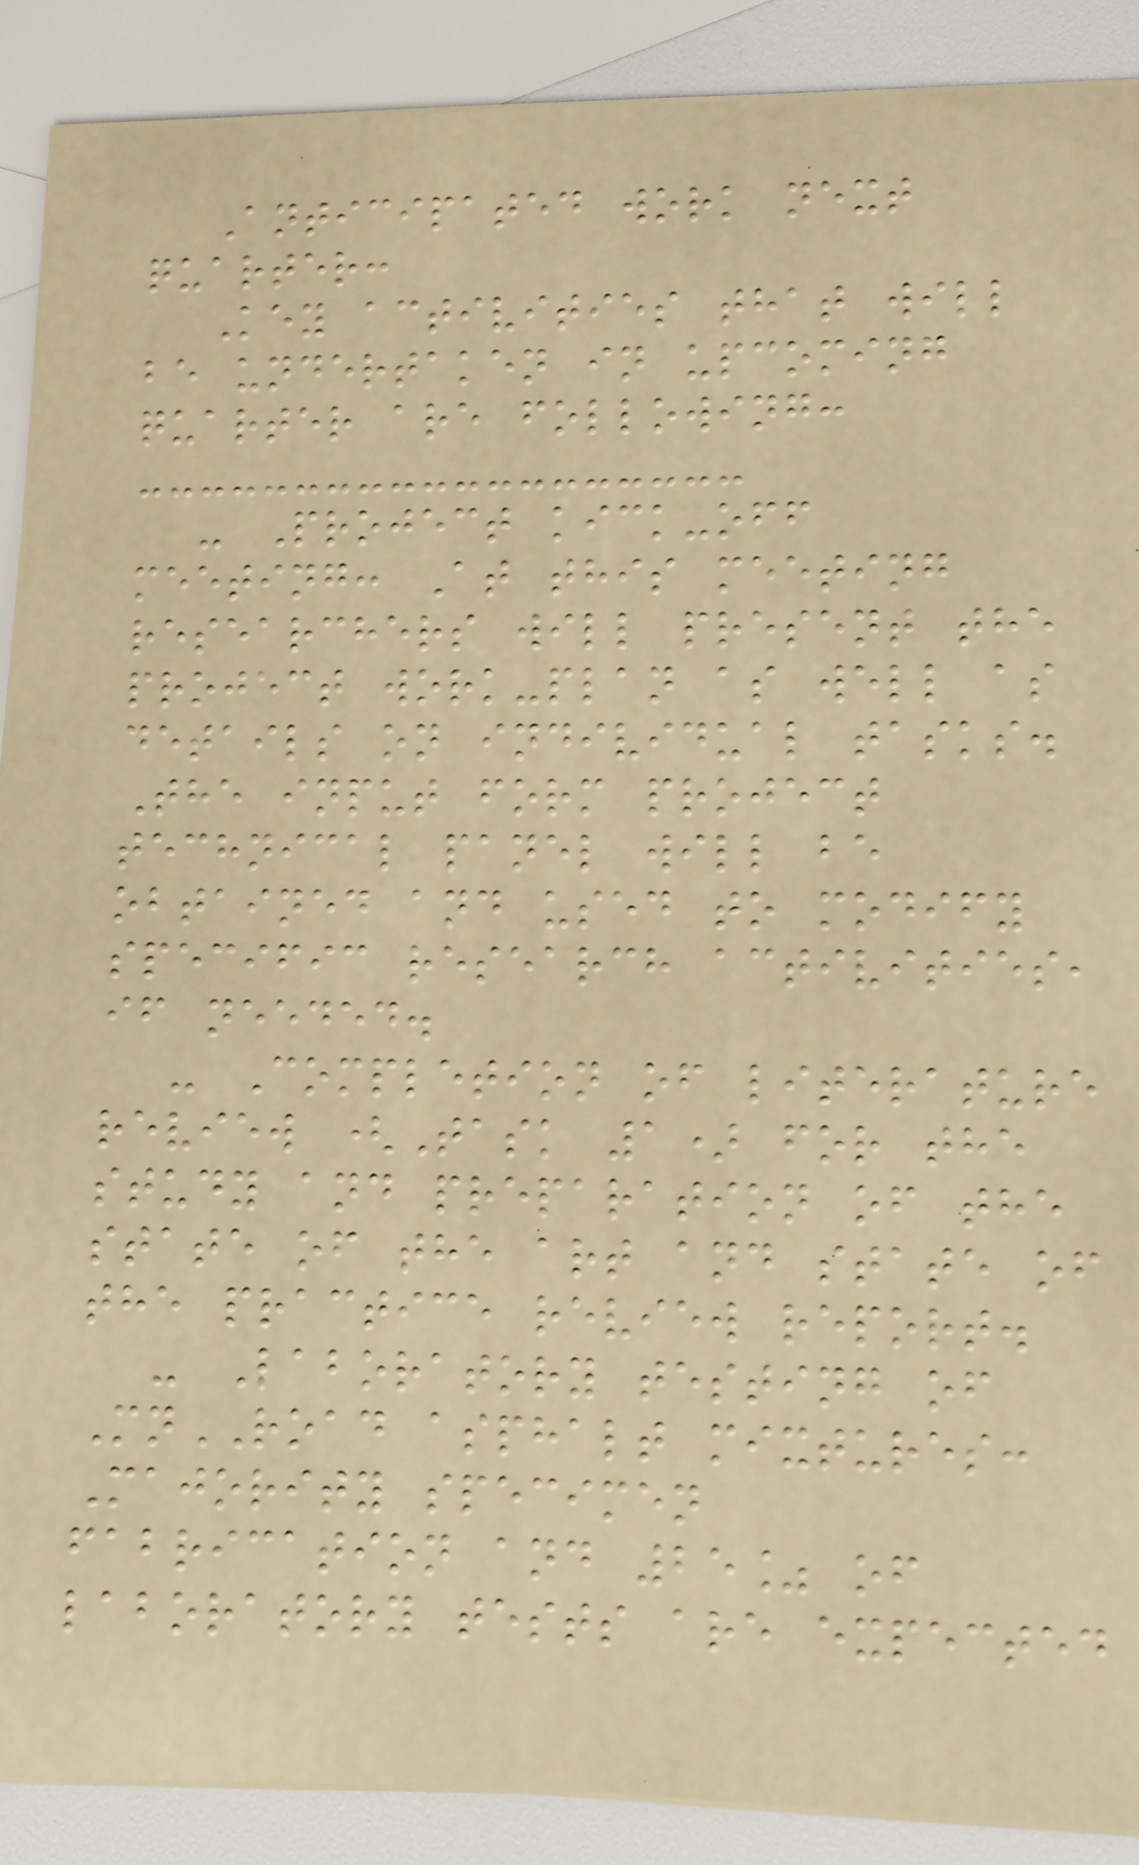Anticipated work next
quarter:
Key activities that will
be undertaken in upcoming
quarter are following:
- Project kick-off
meeting: At this meeting
researchers will present the
project work-plan as well as
details on individual tasks.
The input form project
technical panel will be
obtained and used to modify
specific research activities,
if needed.
- Completion of literature
review (Task 1) for the
study and preparation of the
state of the art and state of
the practice review report.
- Laboratory testing of
MnROAD asphalt mixtures:
Majority specimen
fabrication and 25% of
laboratory tests are expected
